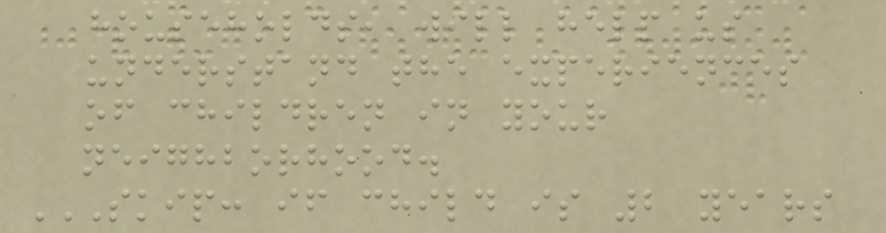households, will help us
understand the experiences
of children in your
neighborhood.
SKIP: IF CHILD IS 2 YEARS
